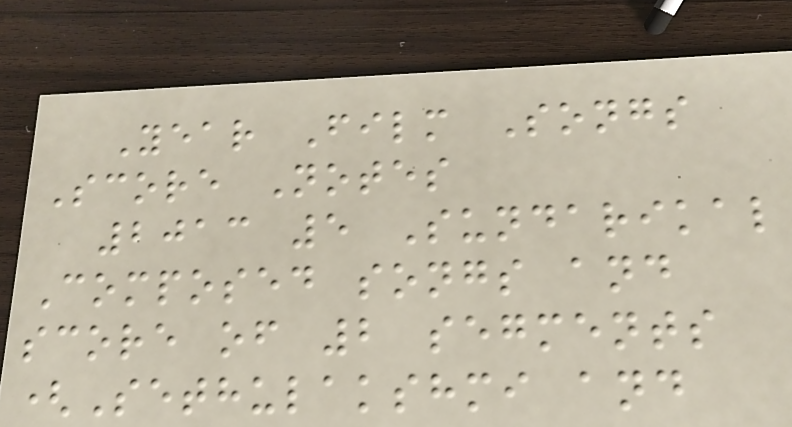Year Film Songs
Score Notes
2013 5 Sundarikal
Composed songs and
score of 2 segments
(Sethulakshmi and
